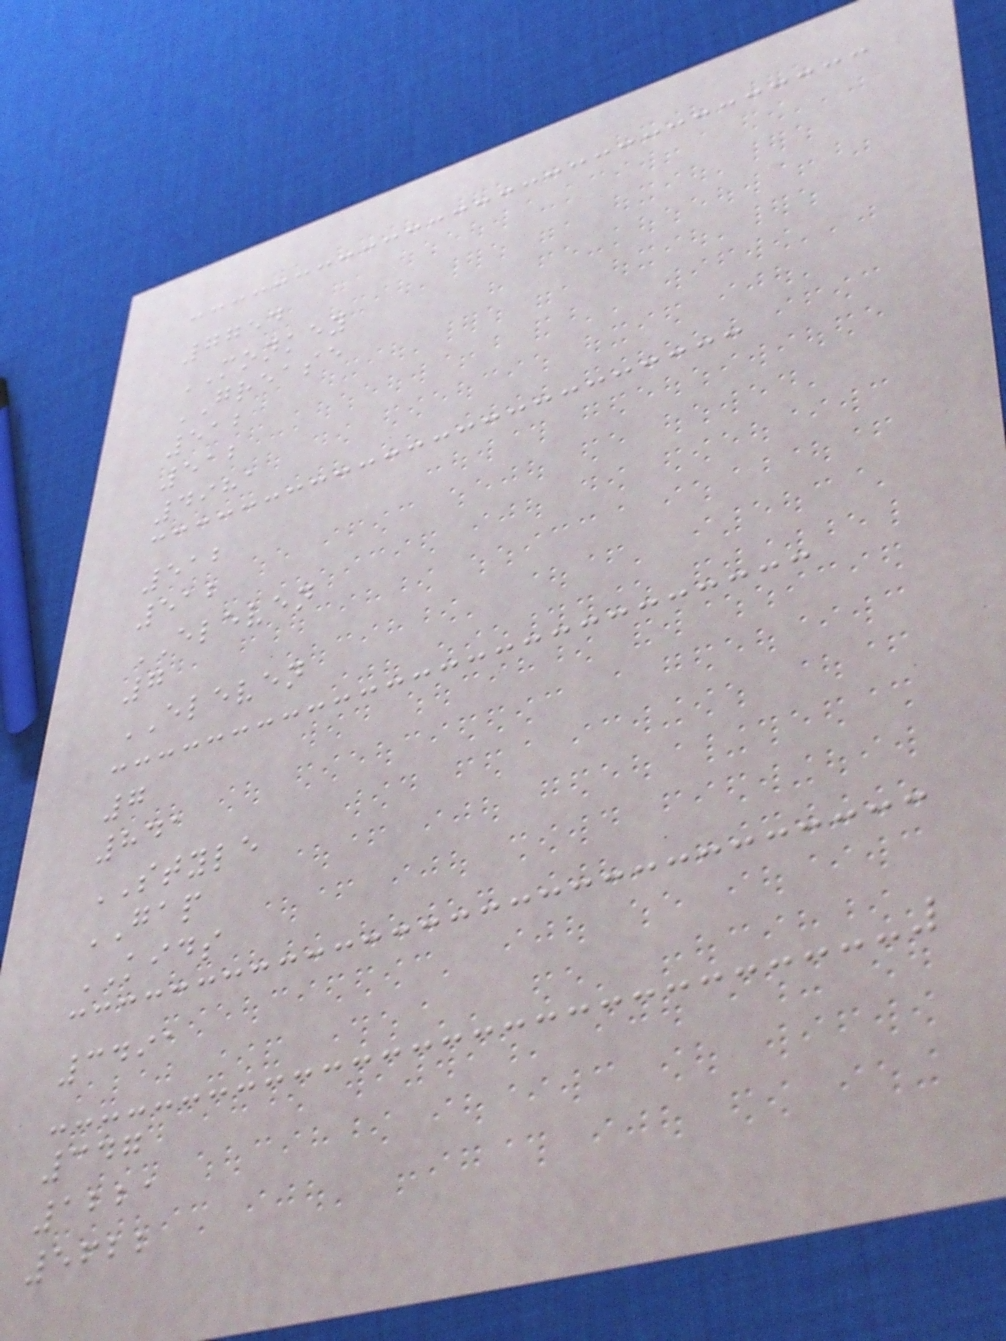7754
MONKEY
GREASE
512
512
4981
512
512
ELEVEN
7
ELEVEN
7
841
STYLE
GAP
KIDS
3491
347
1221
5622
